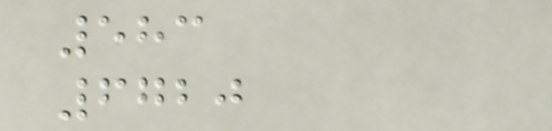583
6720
